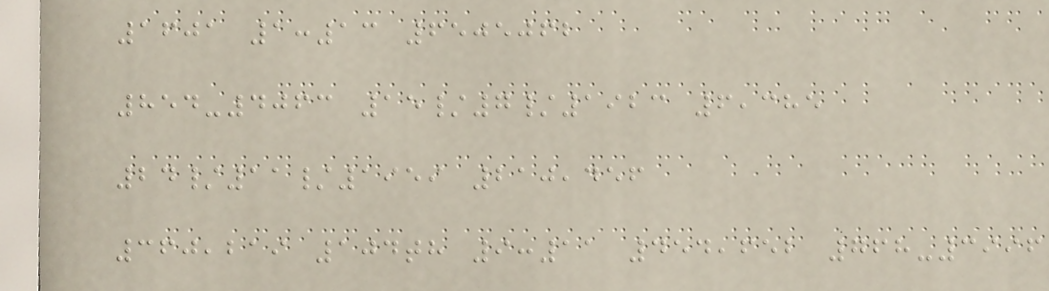1601 1:13 6505062
854-4063 15/7/1923 6,385
24/11/1959 210,456
360,219 104th 9:11 454,652 768-3996
